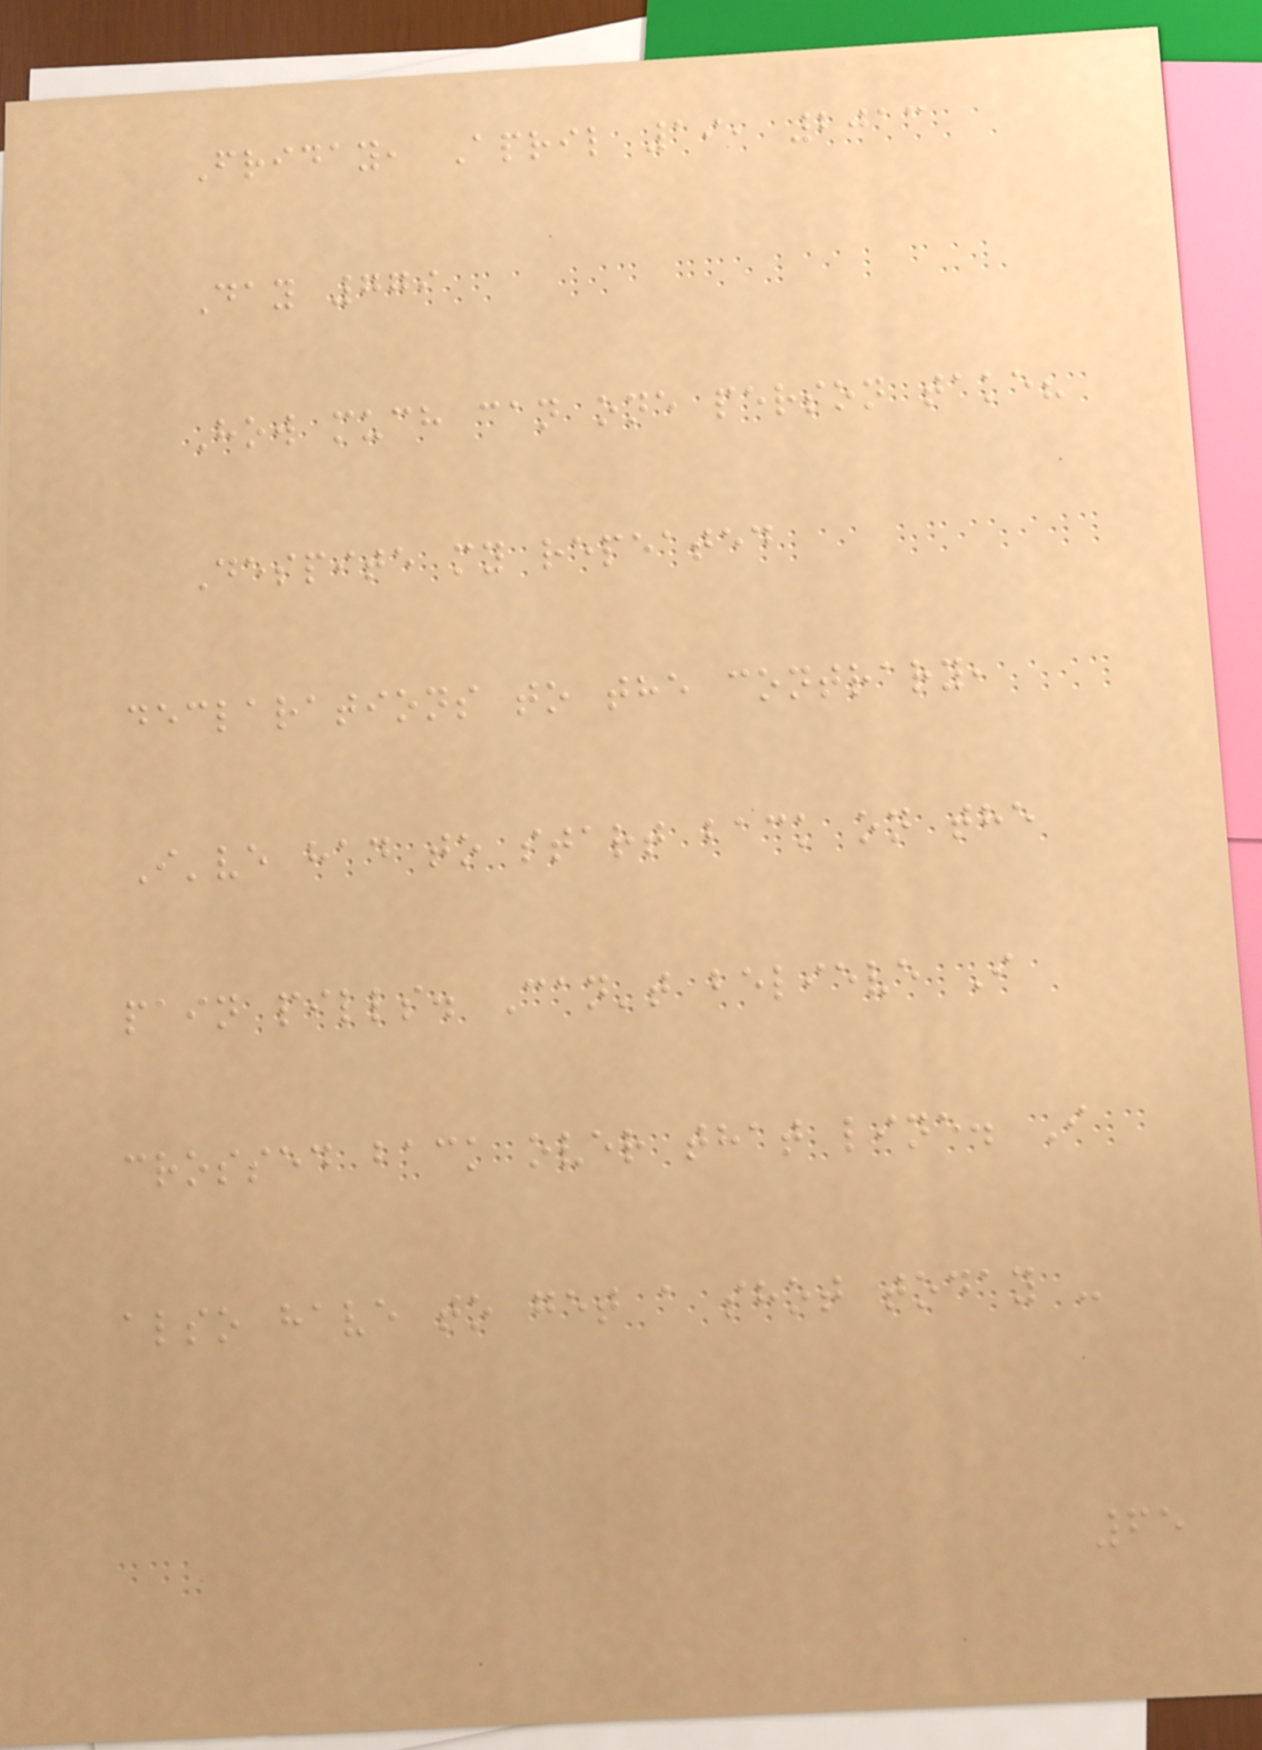Friday, April 19, 2013
Day 779
How much can one person take?
Despite my repeated
declarations to the contrary,
I've had to start back on the
pain pills. Can't believe I
crossed back over that line. I
also have to get a shot today -
65
